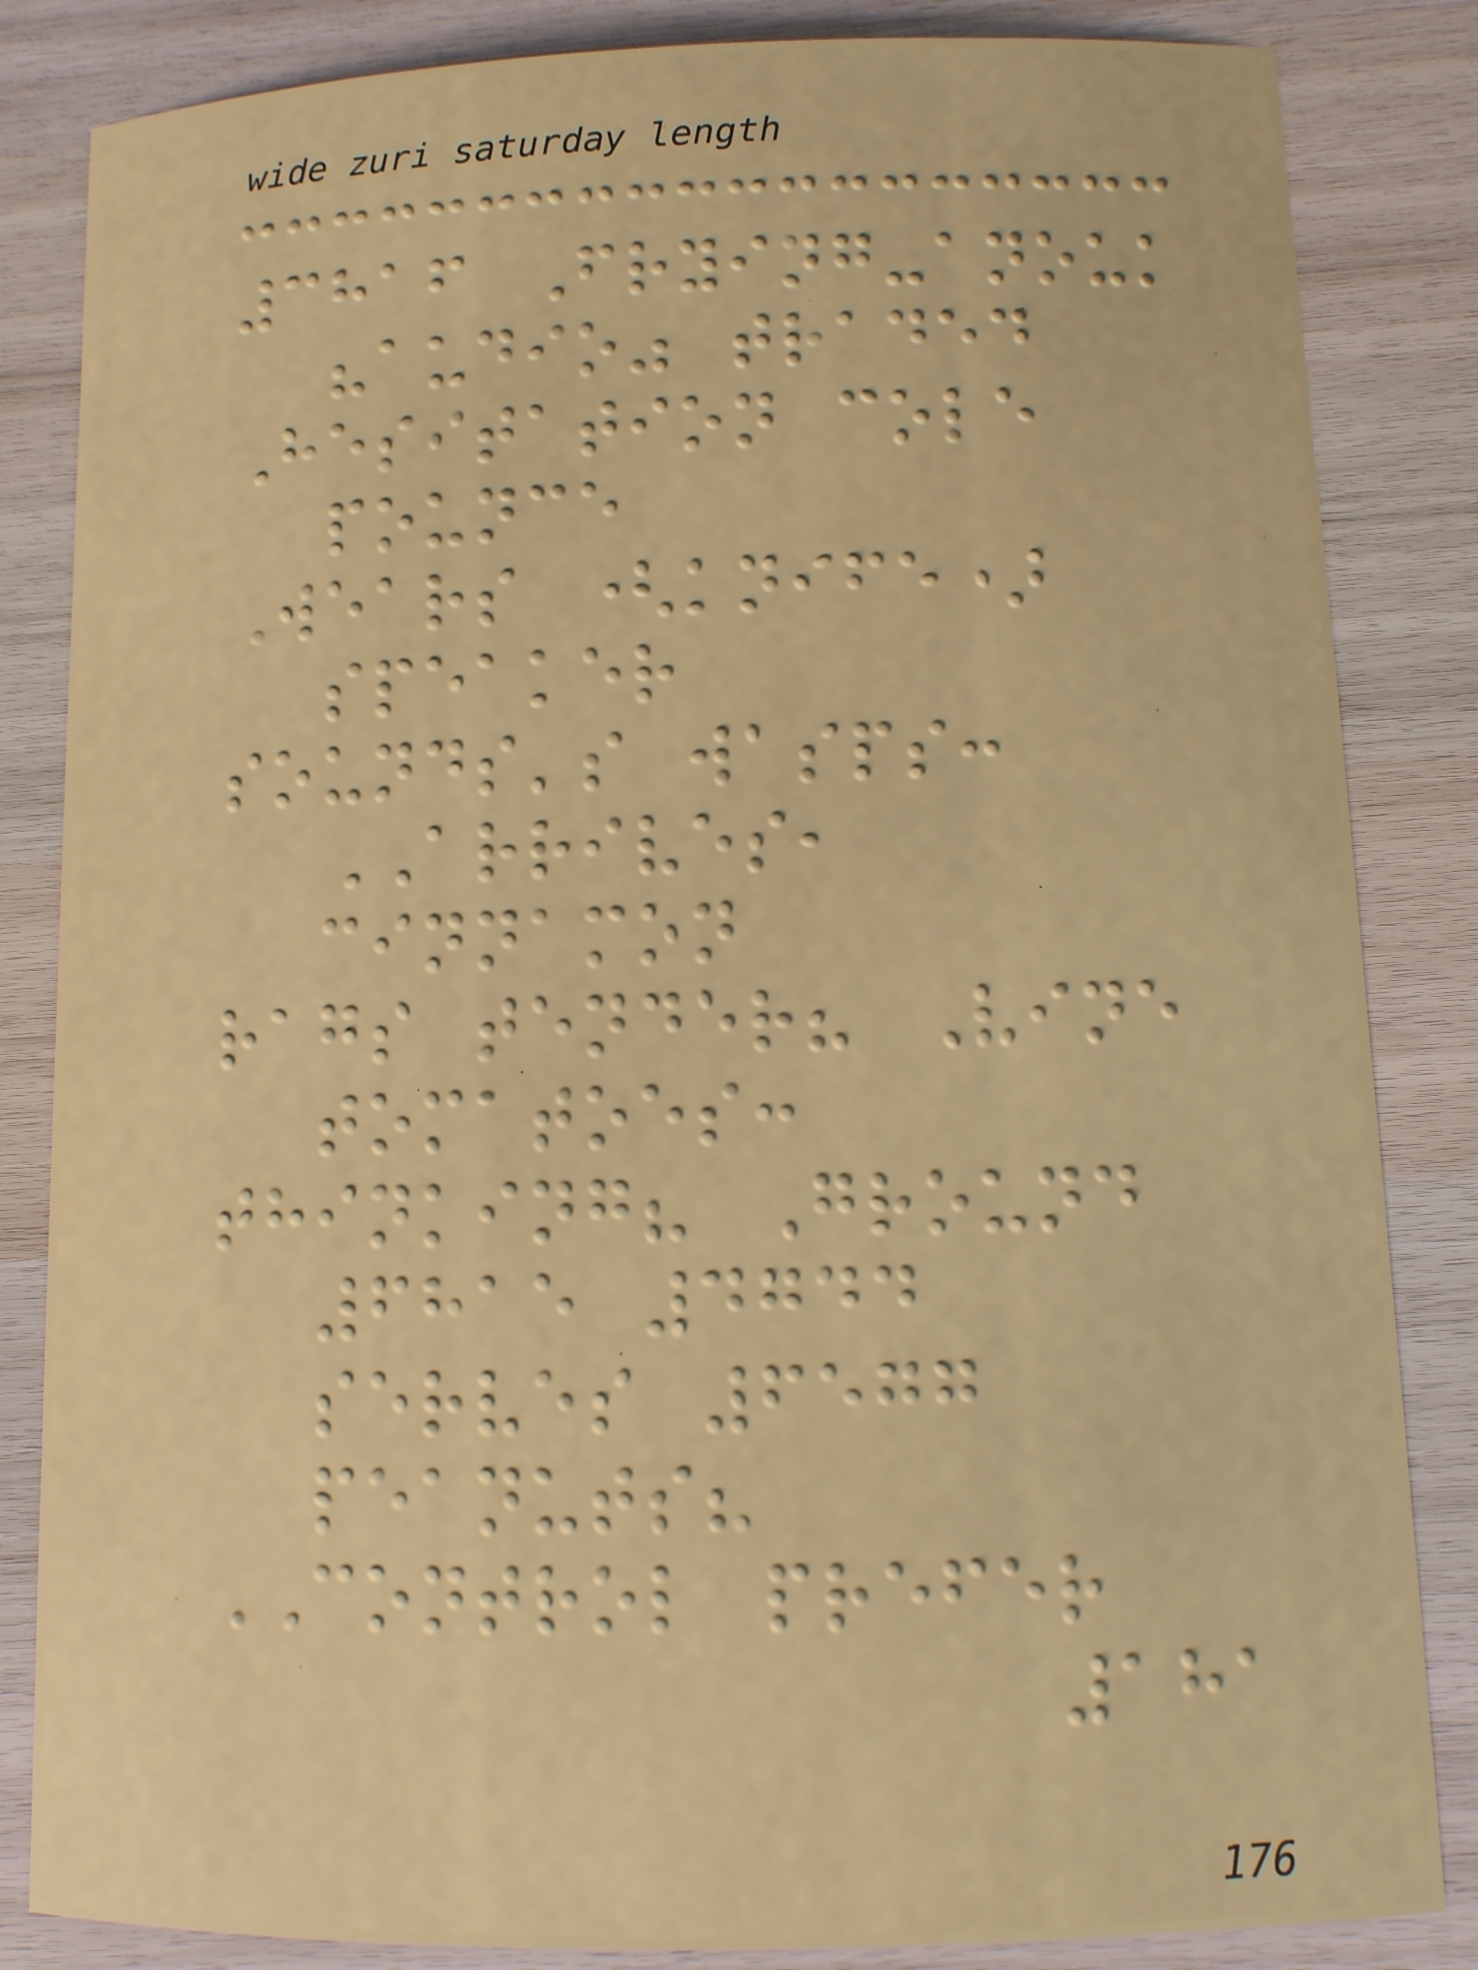3816 Frying-anouk
"audio" traded
Hesitation cole
pounce
Wears (knife)
speaker
sounds's wasps:
ARRIVES,
cinnamon
rags tender? Vine
tomatoes:
thinking? Ground
6815 4744
serves 6577
peanuts?
CONTROL prefer
181
